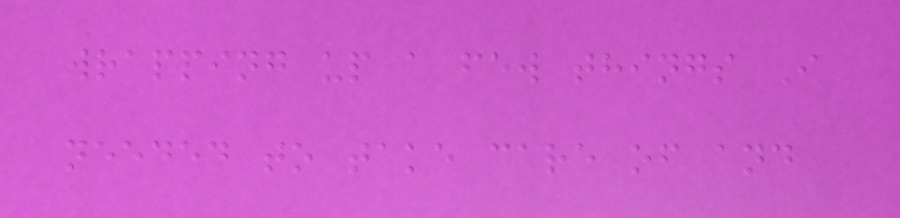wrapping up a few things I
needed to take care of and
